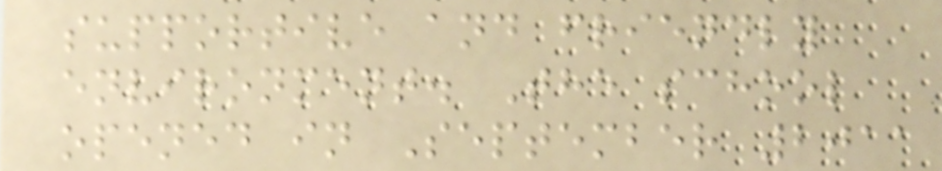supportive and friendly
environment. The school
opened in September 2011
